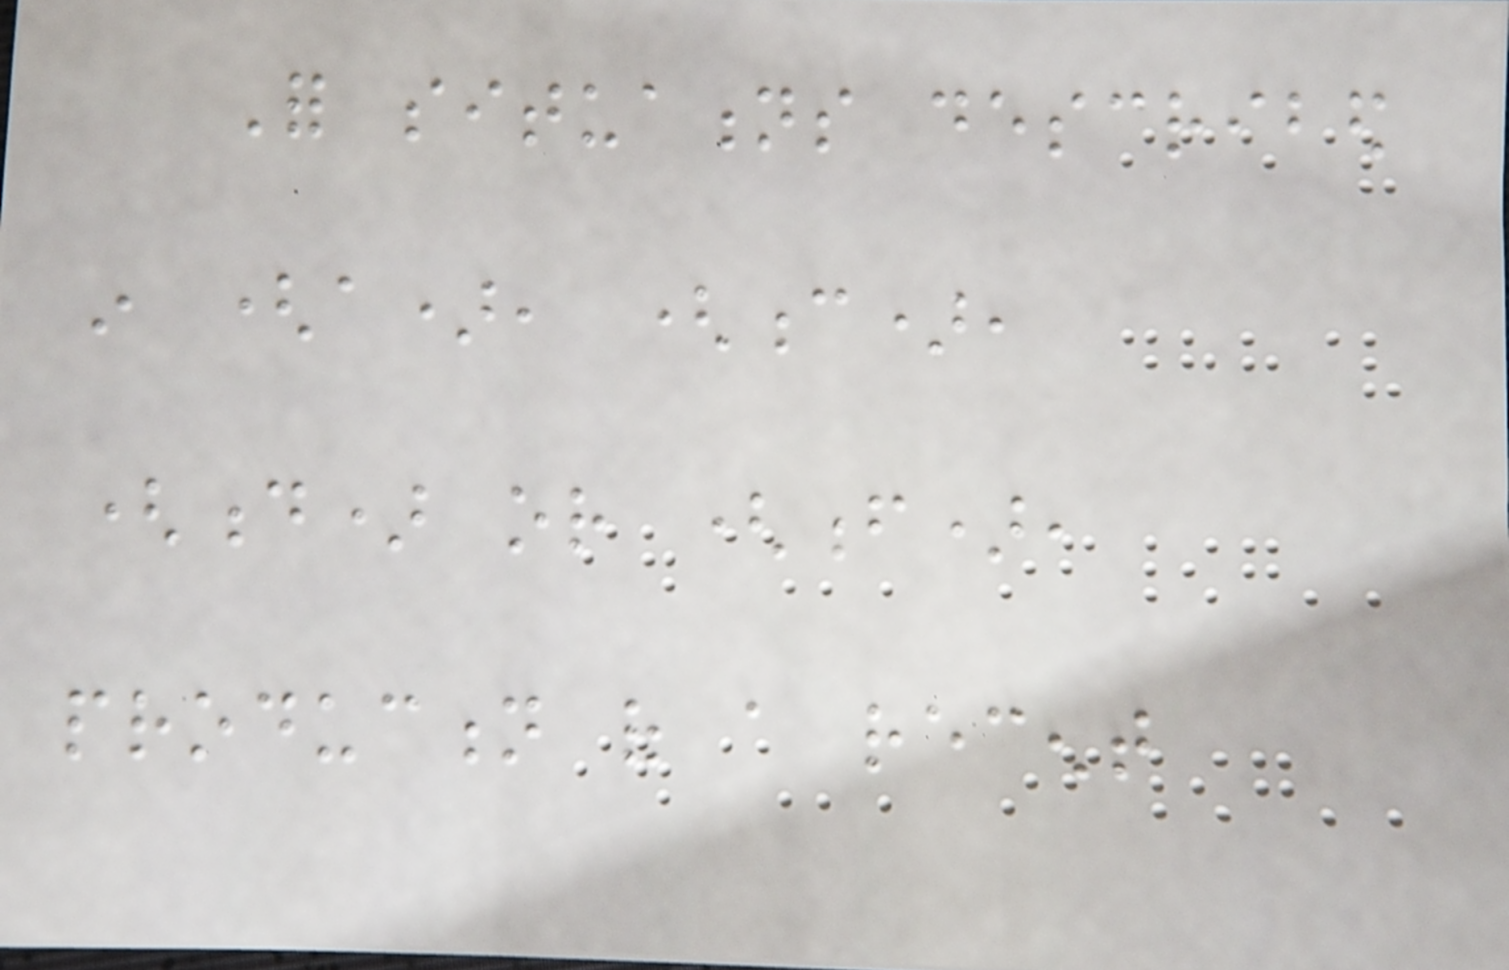For situations described
in (a), (c),
(d) or (f),
production of a recent
